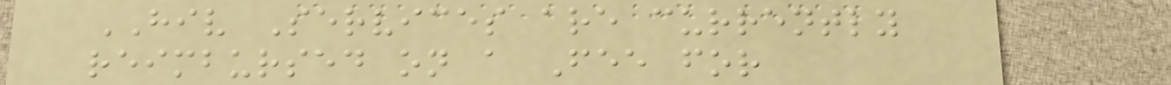HIV Services are currently
reimbursed on a Fee for
